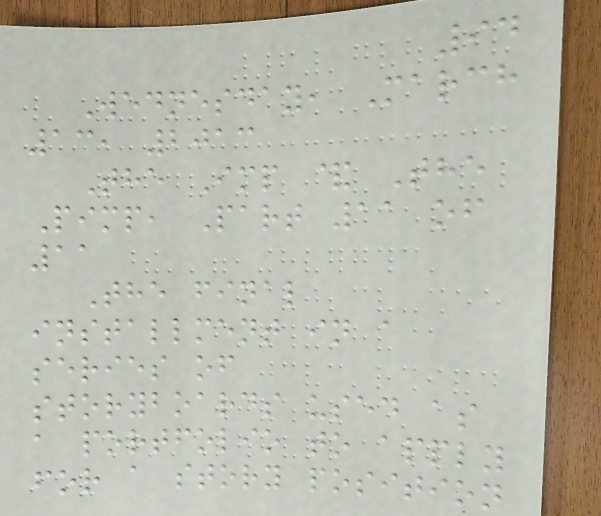94
Wednesday, March
13, 2013
The Imp & The
Pimp, Part 11 of
11
The final
installment in a
series of
storyboards used as
a portfolio to apply
for a story position
